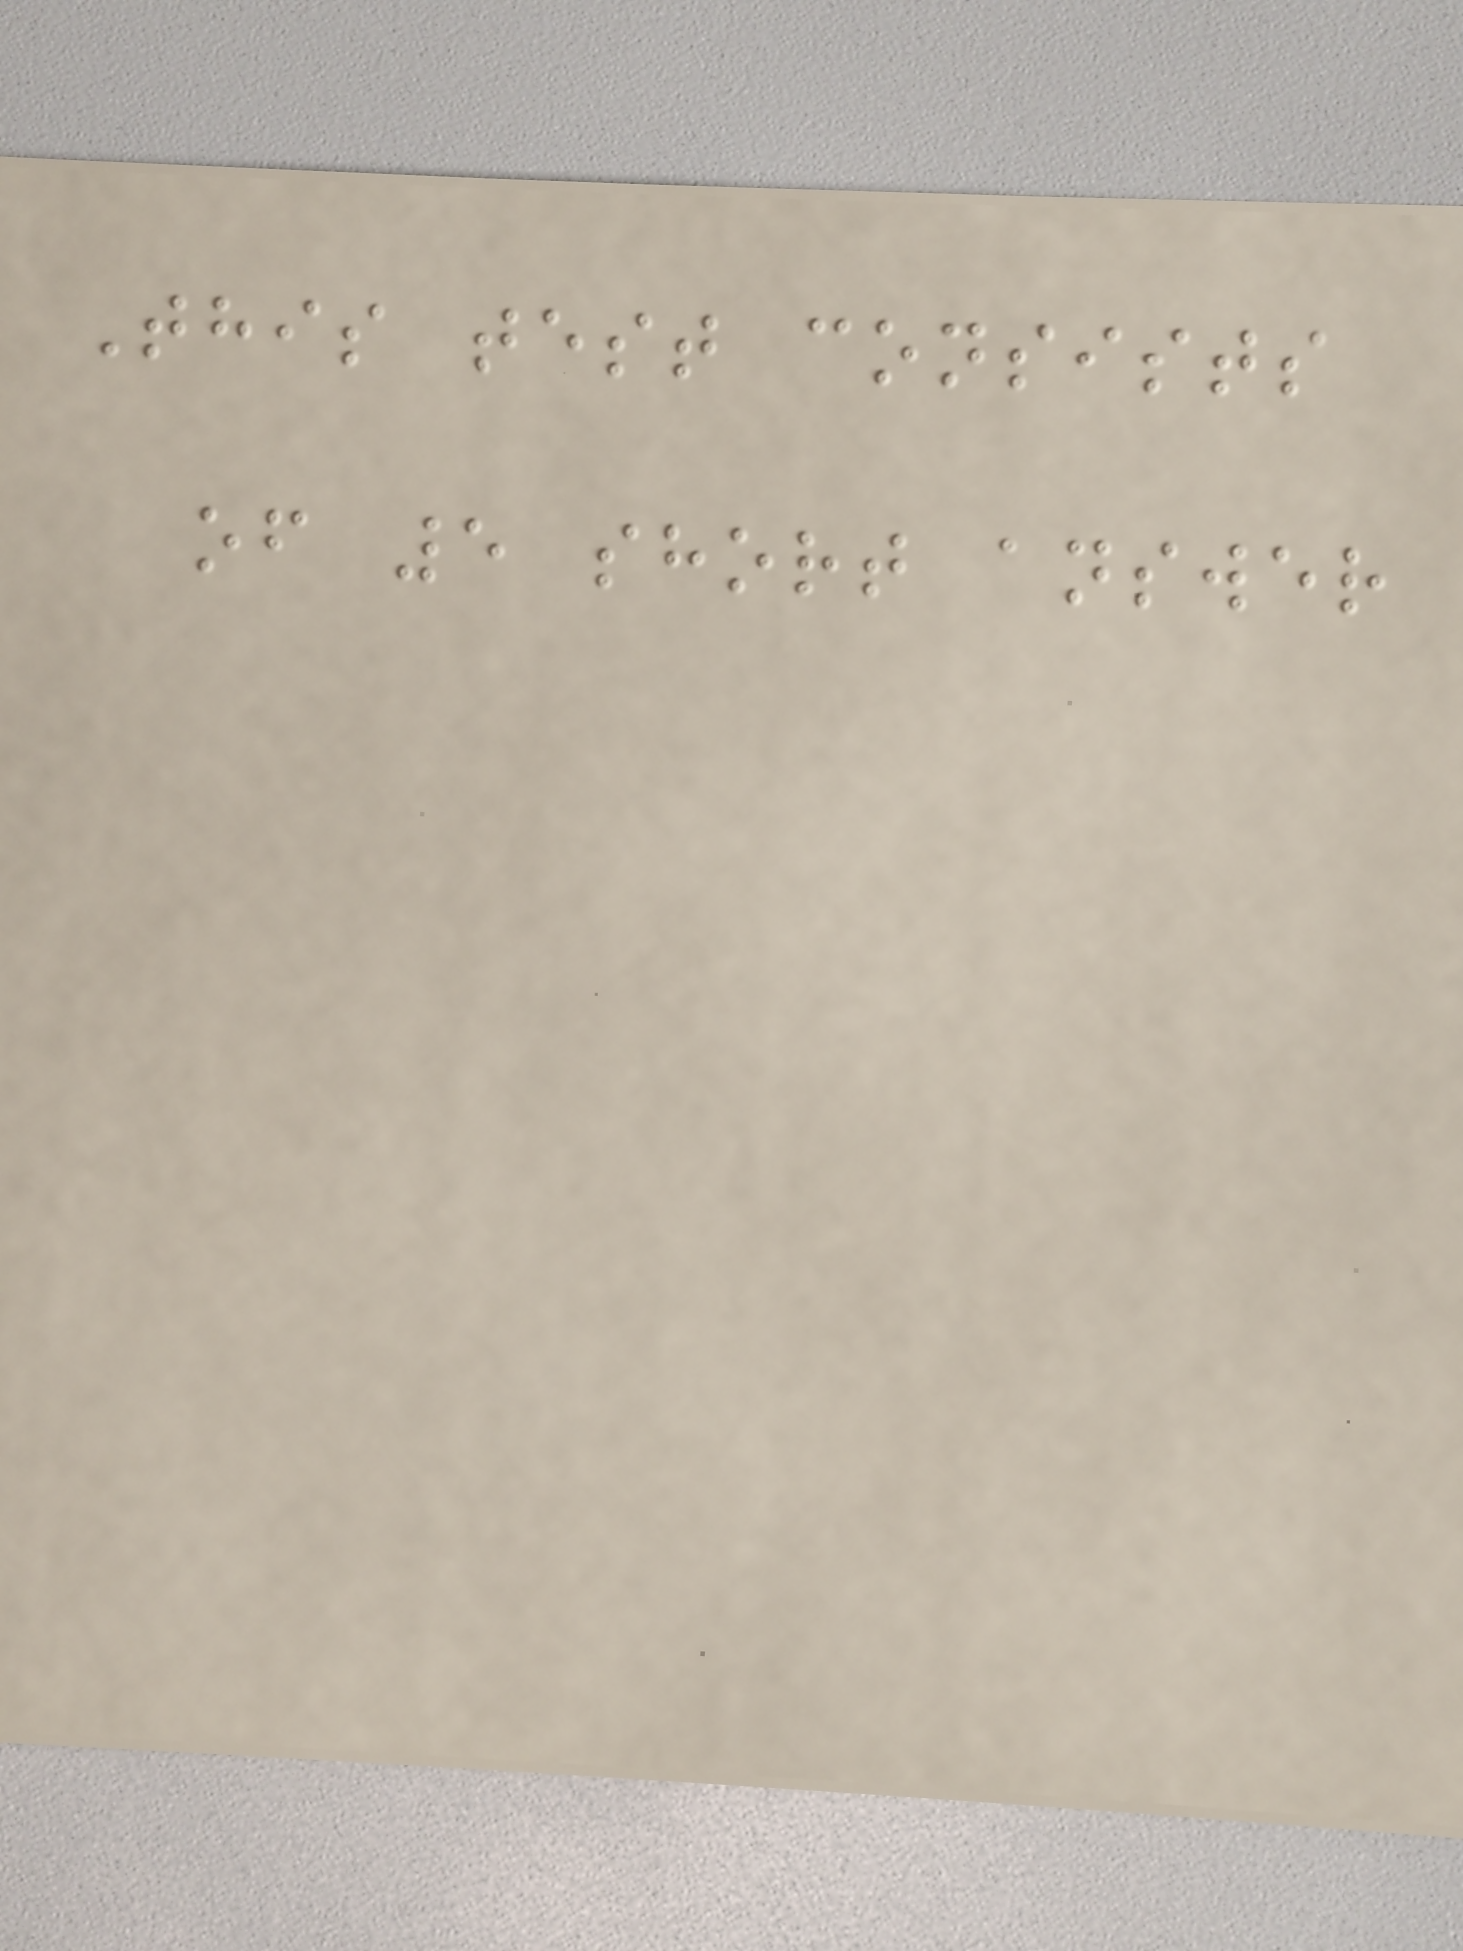This test consists
of 5 short answer
